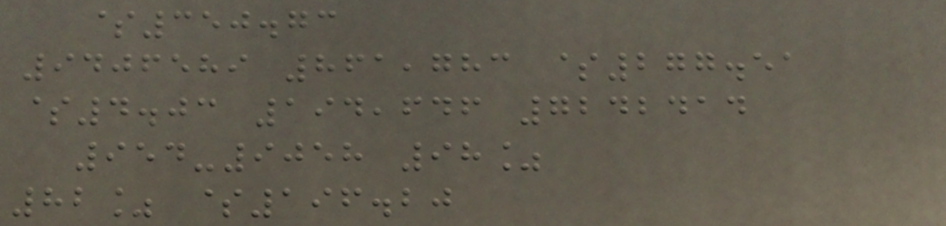$350.73
9406589 861,783 $277.51
$4.03 194,646 7242414
954-9058 98%
82% $196.20
